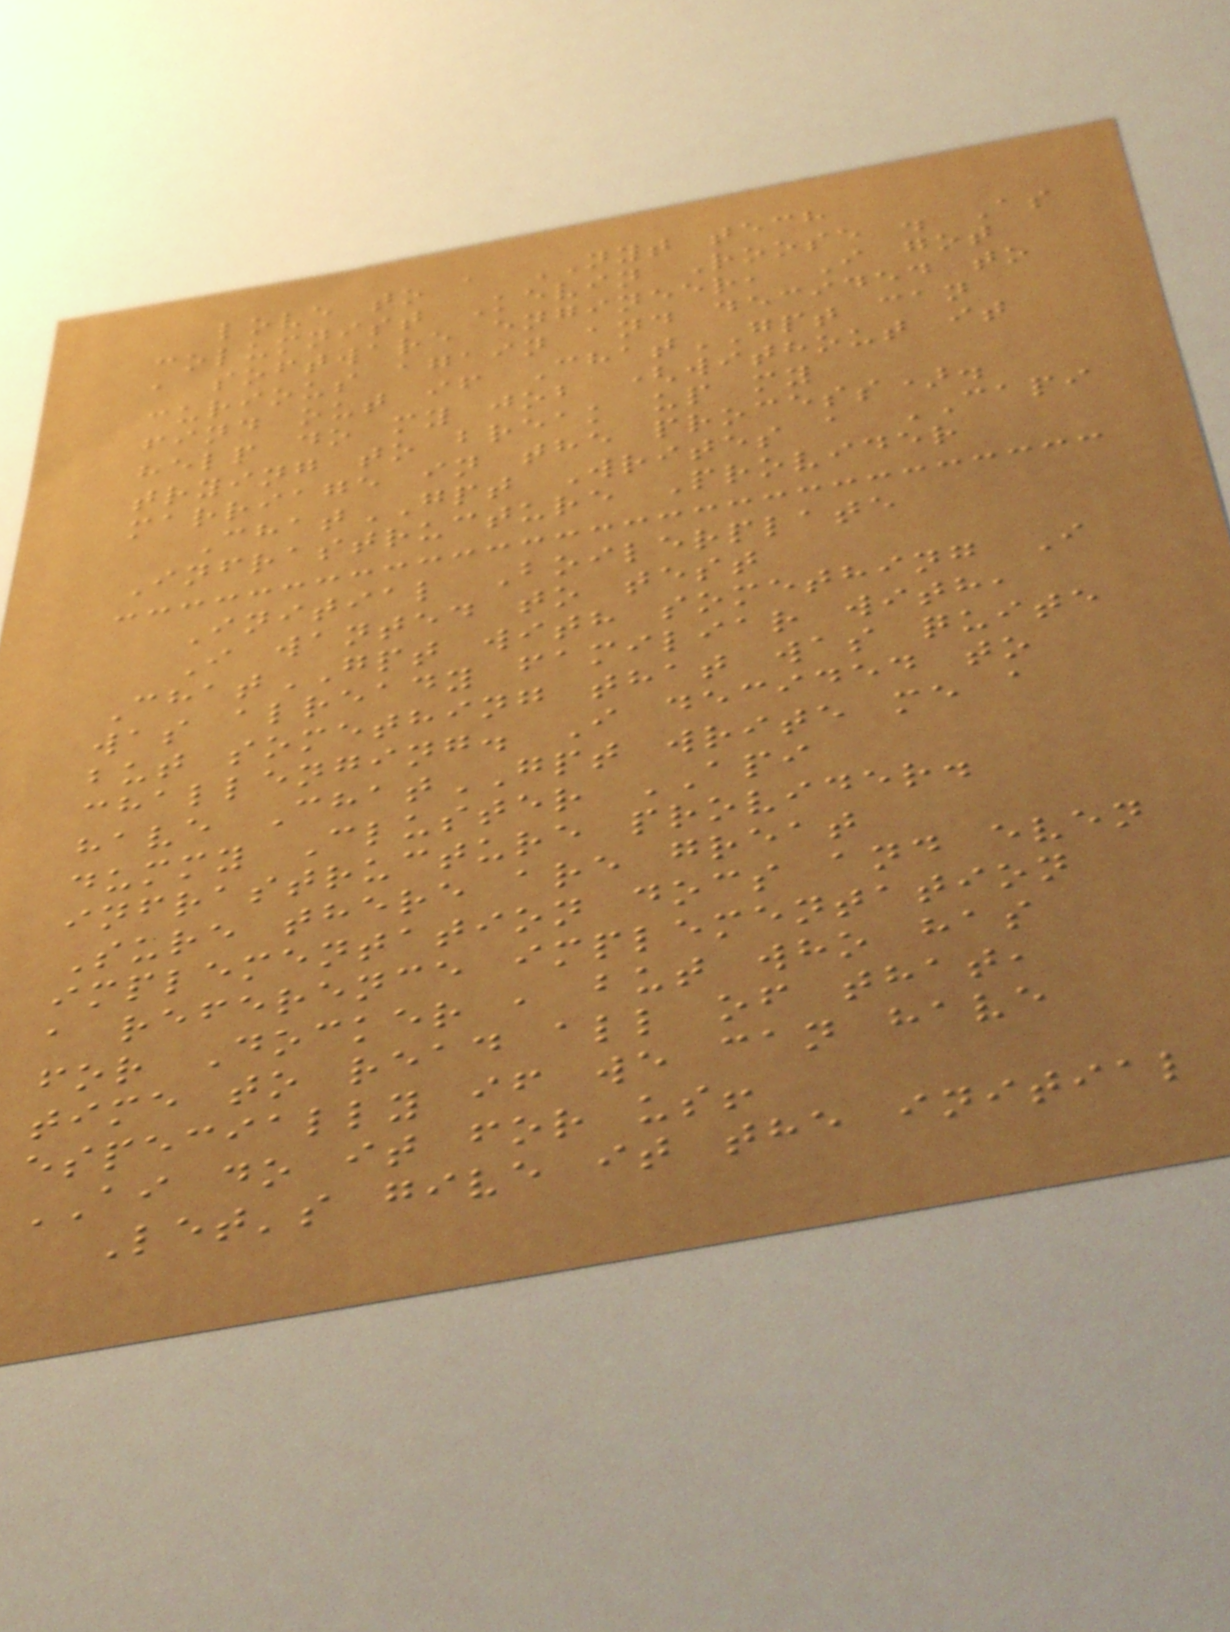love to a NYT tech
columnist Kevin Roose . As
a software engineer, I got
curious again and decided to
find out if ChatGPT can
help do my job (without it
trying to break up my
marriage in the process).
ChatGPT Writes a CAPI
Infrastructure Provider
Initial Boilerplate
I wanted to test
ChatGPT with something I
was already familiar with,
but something that was quite
challenging. I decided to
have ChatGPT write me a
dummy Cluster API
infrastructure provider.
Sure there are great
implementation docs and even
a reference implementation
for Docker , but who has
time to read all of that,
especially if we can have
AI do it for us!
Let's give it the initial
